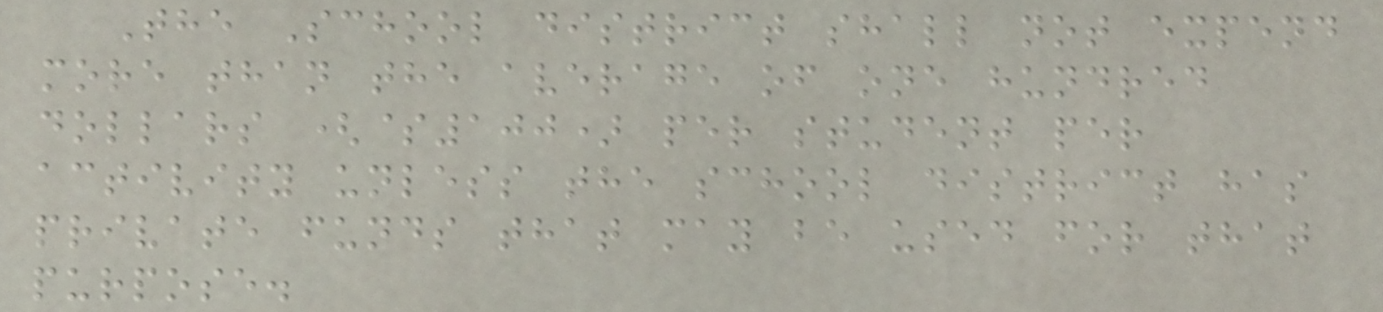The School district shall not expend
more than the average of one hundred
dollars ($100) per student per
activity unless the school district has
private funds that may be used for that
purpose.
